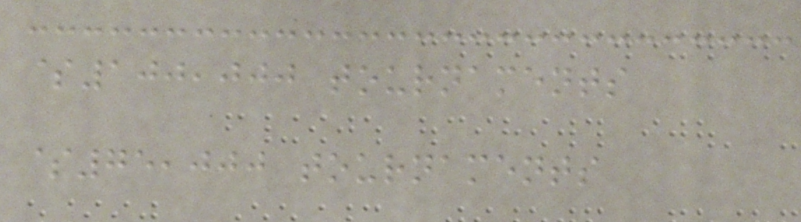$100,000 tournaments
$75,000 tournaments
